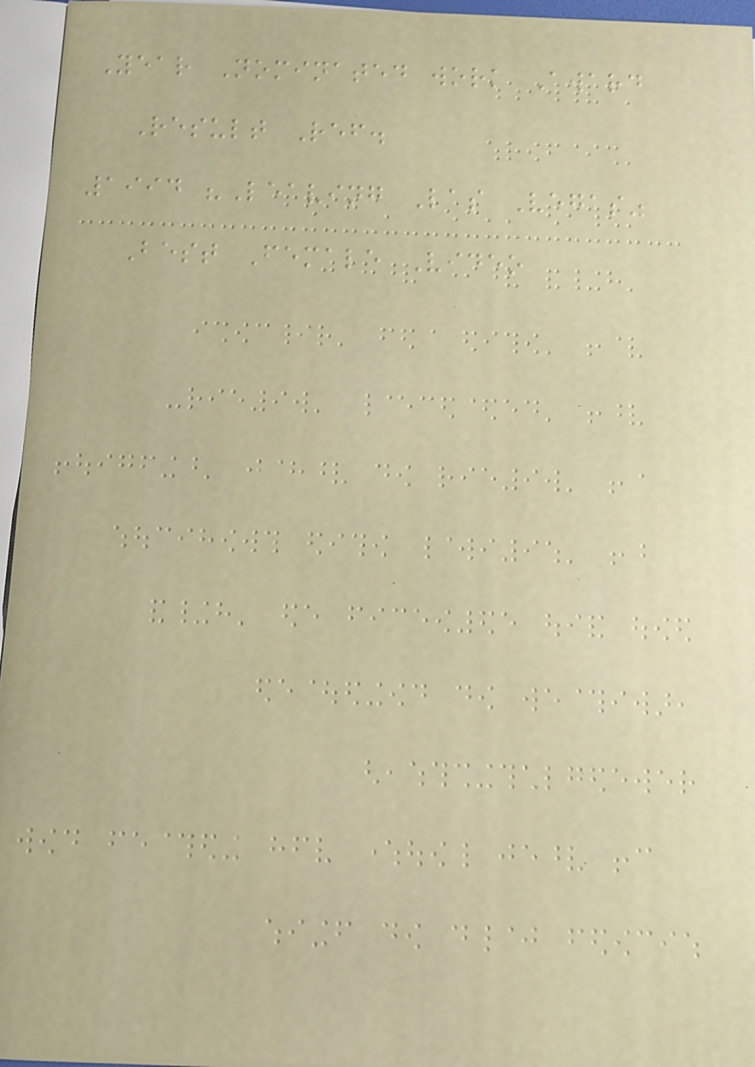Year Nominated work Award
Result Ref.
1994 "Leaving Las Vegas"
Best Female Video
